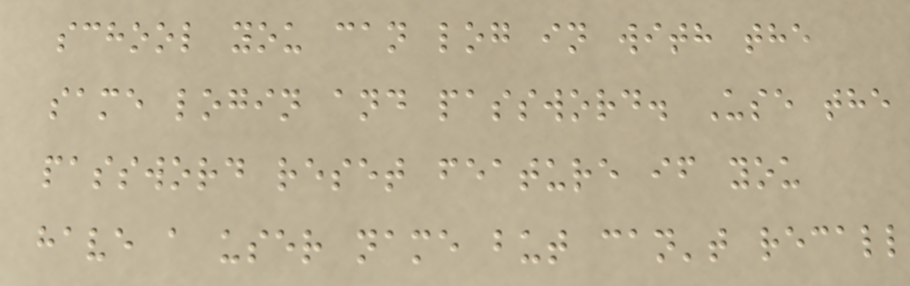school you can log in with the
same login and password. Use the
password reset feature if you
have a user name but can't recall
